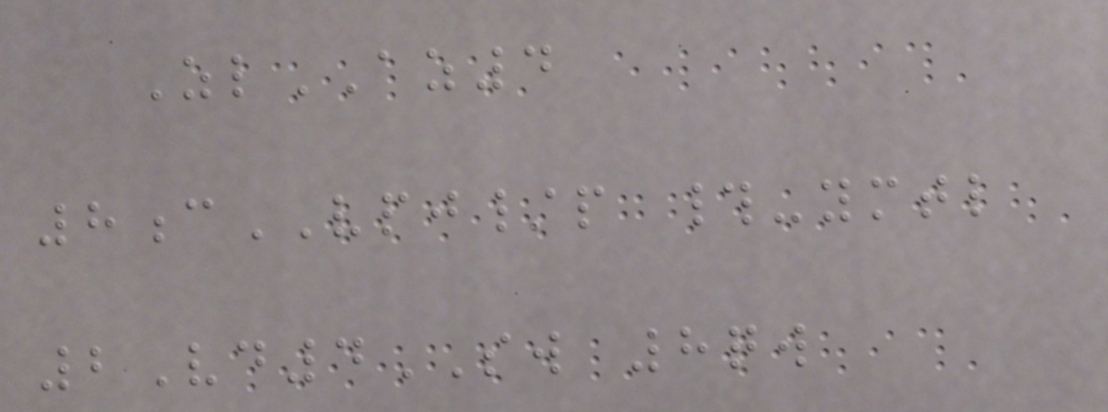ZlAZ4
8cVPJ/p #-ymtl
2Vd4SW 8qw
